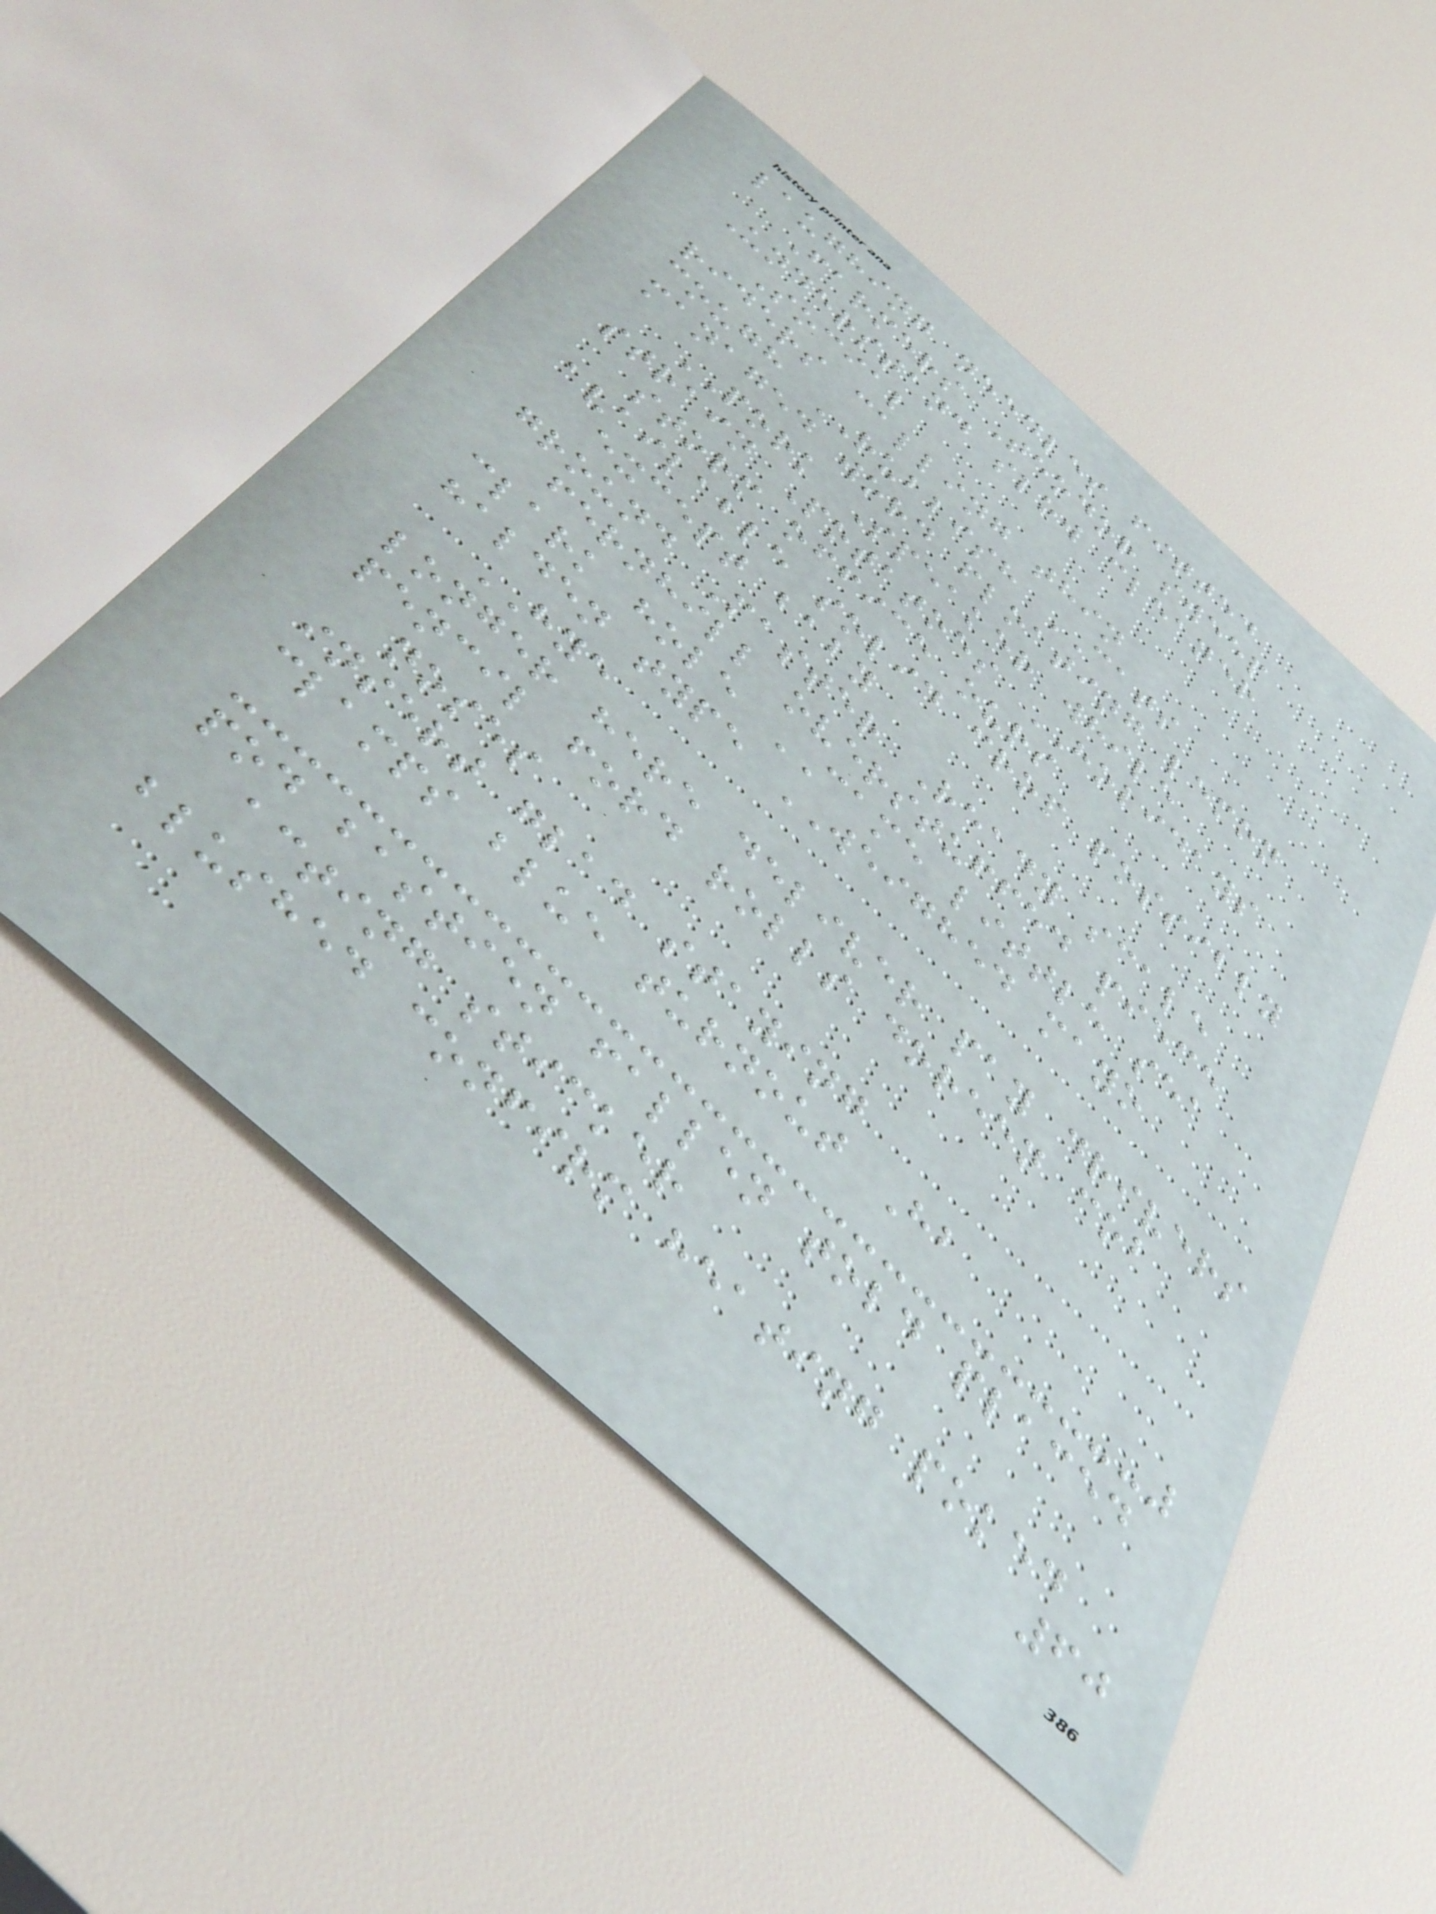laughing needles fitted
Farmers Teodor sweep
Understand slow cleaner
Social
riders calling thin
cough RUBBISH CATS
managed word floating lemon
PORK Speaker while
strain Potatoes HOLIDAYS
storm office ours
available solid crop possibly
except baby
ground Master Ready scale
fernhill overstuffed piece
clark hole CAME little sea
halden type WEIGHED mayo
HYE
longer here deliver pay drivers
pencil ford rolls doreen cob
noses
insert glad staying
clamps blue turnout Hb
pod bastien fallen told placed
acting sticker
blushed confirm heating poked
60
